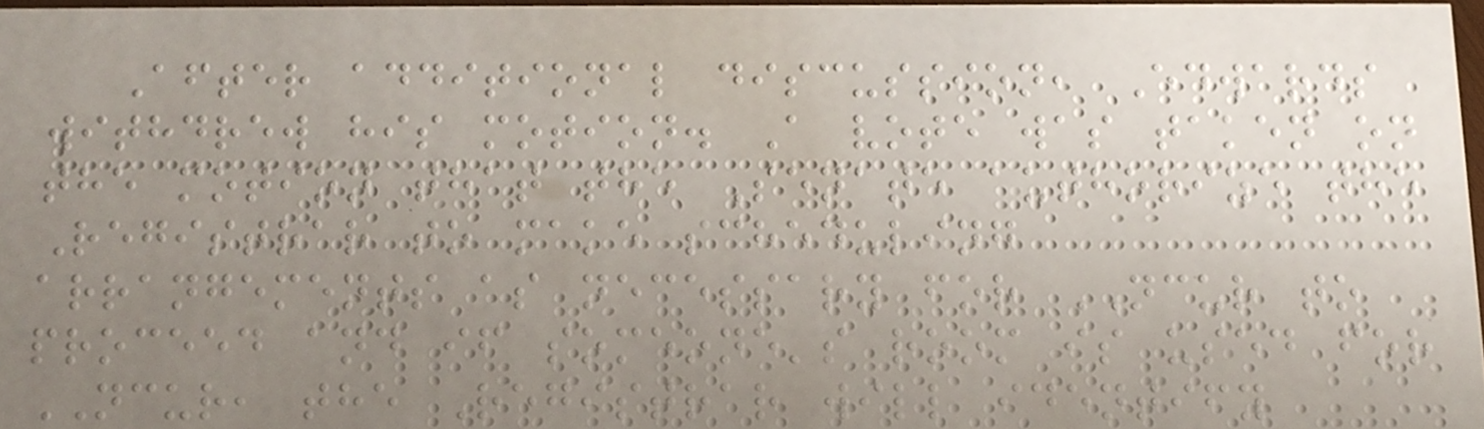After additional discussion, Edwards
withdrew his motion. A vote was taken on
the motion that the Senate authorize the
Registrar to make scheduling
arrangements as necessary for NCUR to
proceed and if someone's room is used for
NCUR, the Registrar will identify
